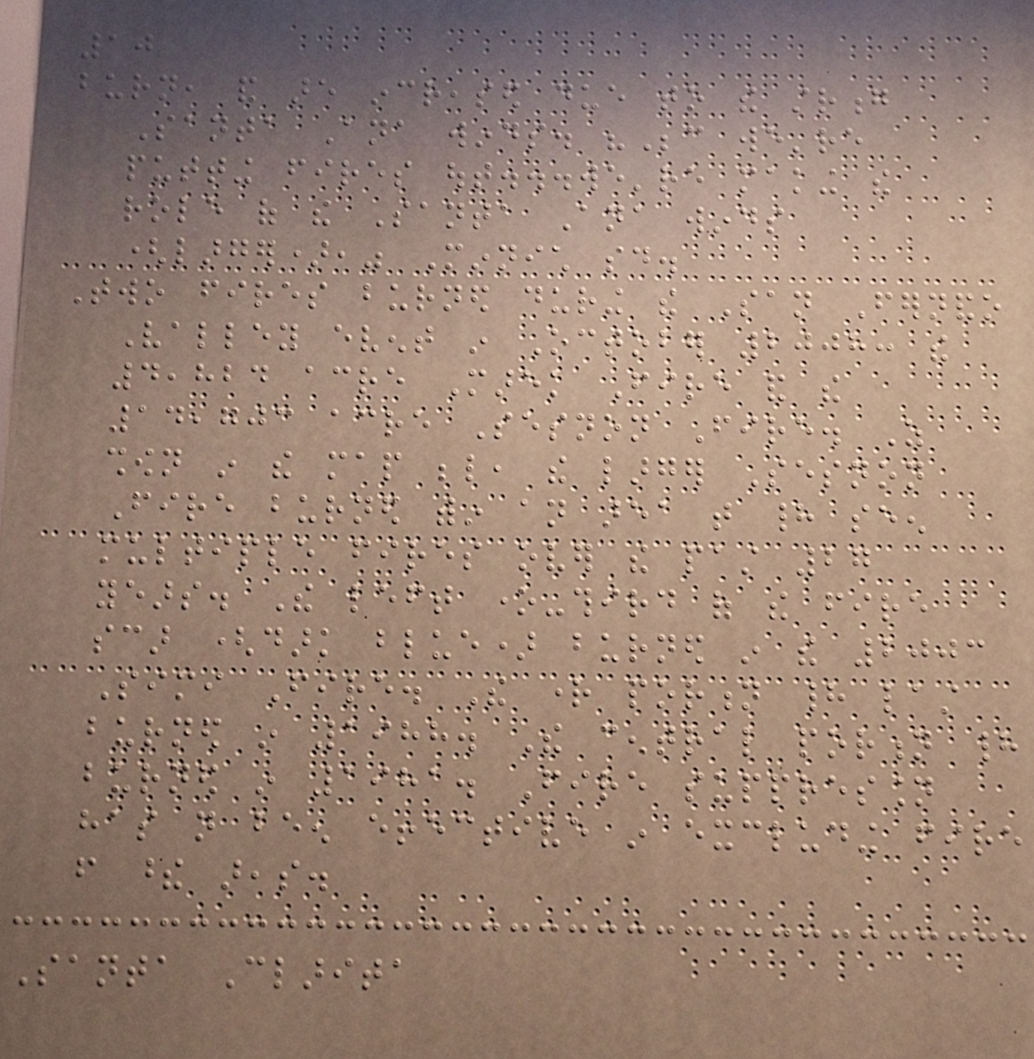10
burn, and are increased due to the strong
Santa Ana winds. "Because we're
putting fires out...we're making the
role of the Santa Ana winds
(larger)," Minnich said.
Two fires burned during the San Fernando
Valley event in October 2008: the
4,824 acre Marek Fire and the
14,703 acre Sesnon Fire. As
shown in the map below, the larger Sesnon
Fire burned within an area that had seen
multiple fires over the past 27
years. The left one-third of the fire
scar (dark blue) burned in the 2003
Simi Fire. The right portion had last
burned in 1988. The central portion had
burned in 1981. Fire suppression
has not been effective in excluding fire
from these areas.
Santa Clarita
